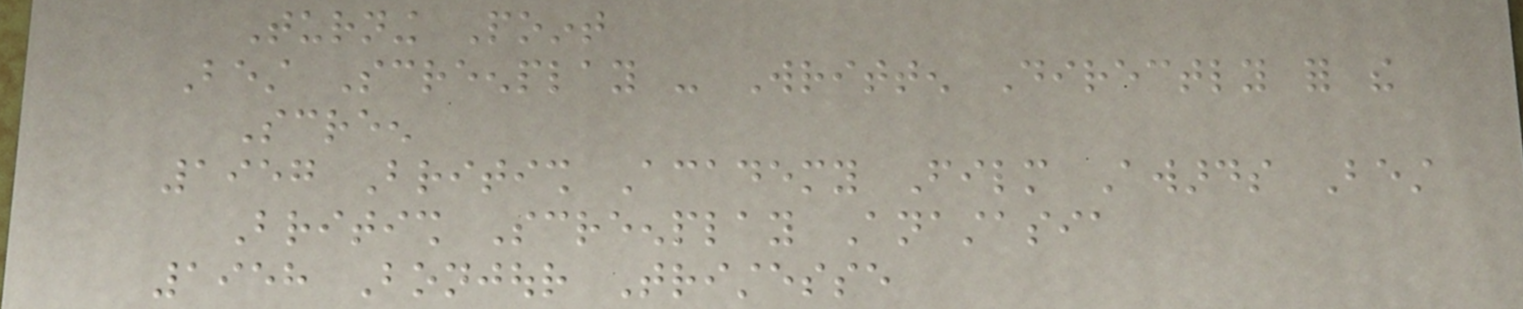Turning Point
Best Screenplay - Written Directly for the
Screen
1957 British Academy Film Awards Best
British Screenplay Anastasia
1958 Bonjour Tristesse
